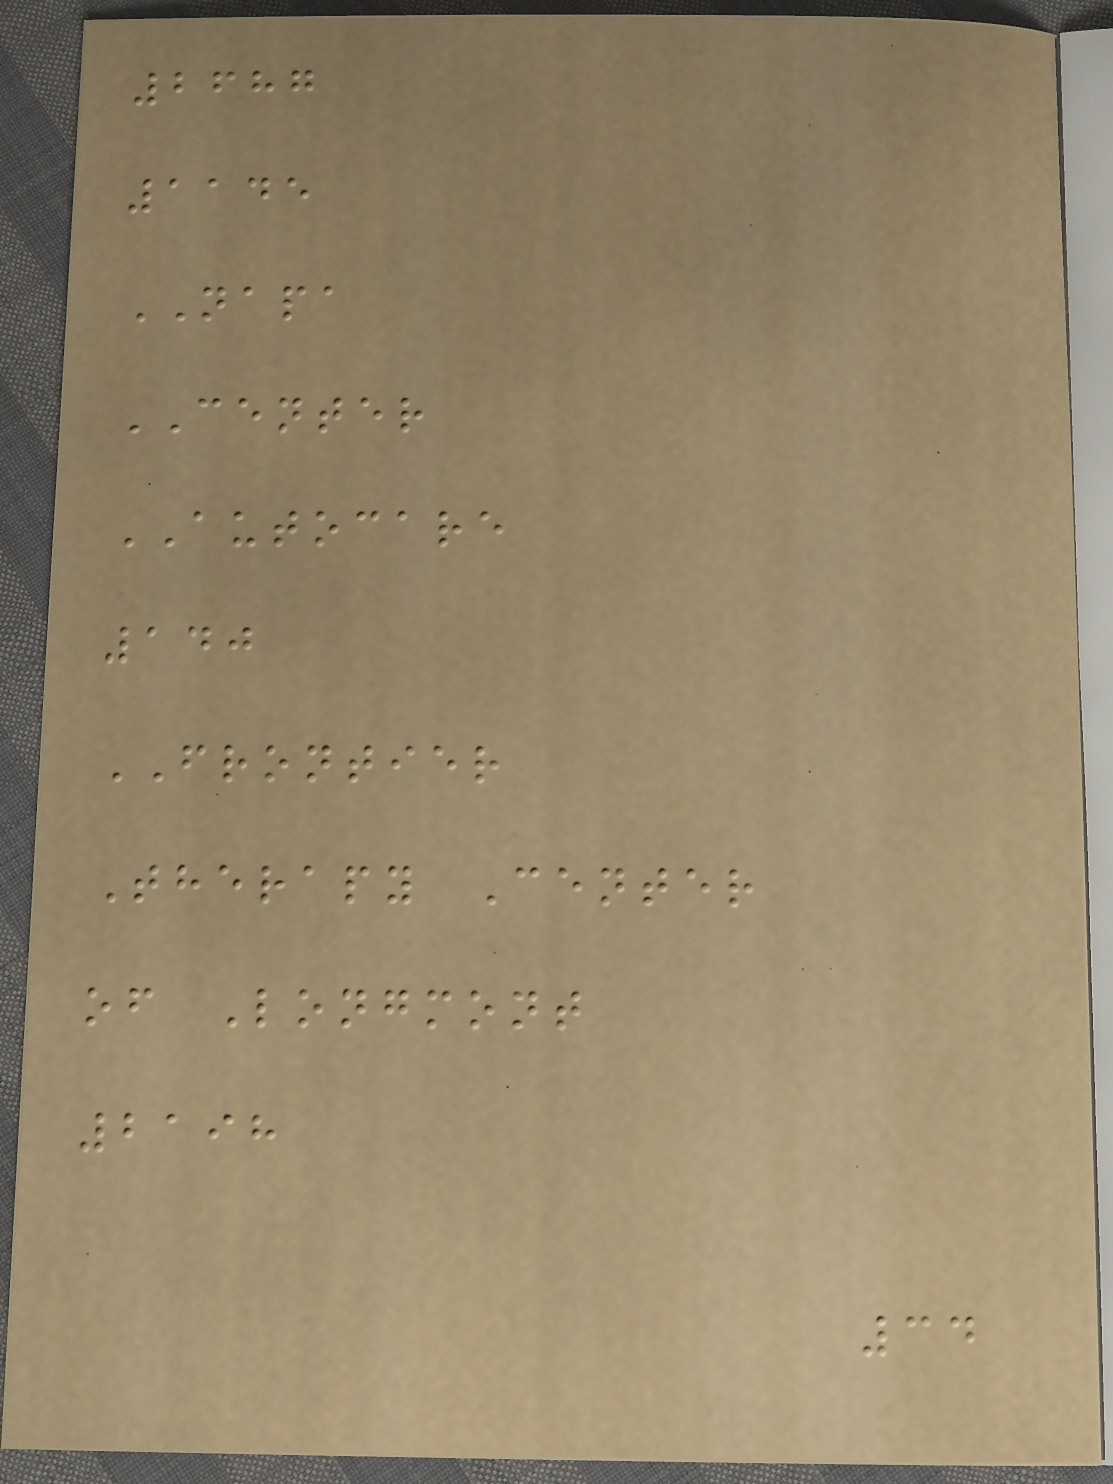2687
1145
NAPA
CENTER
AUTOCARE
140
FRONTIER
Therapy Center
of Longmont
2198
34
